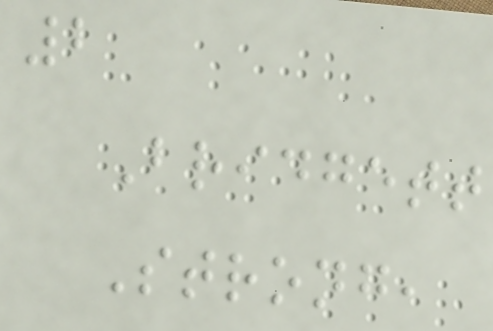2
Bridgett
Strong,
